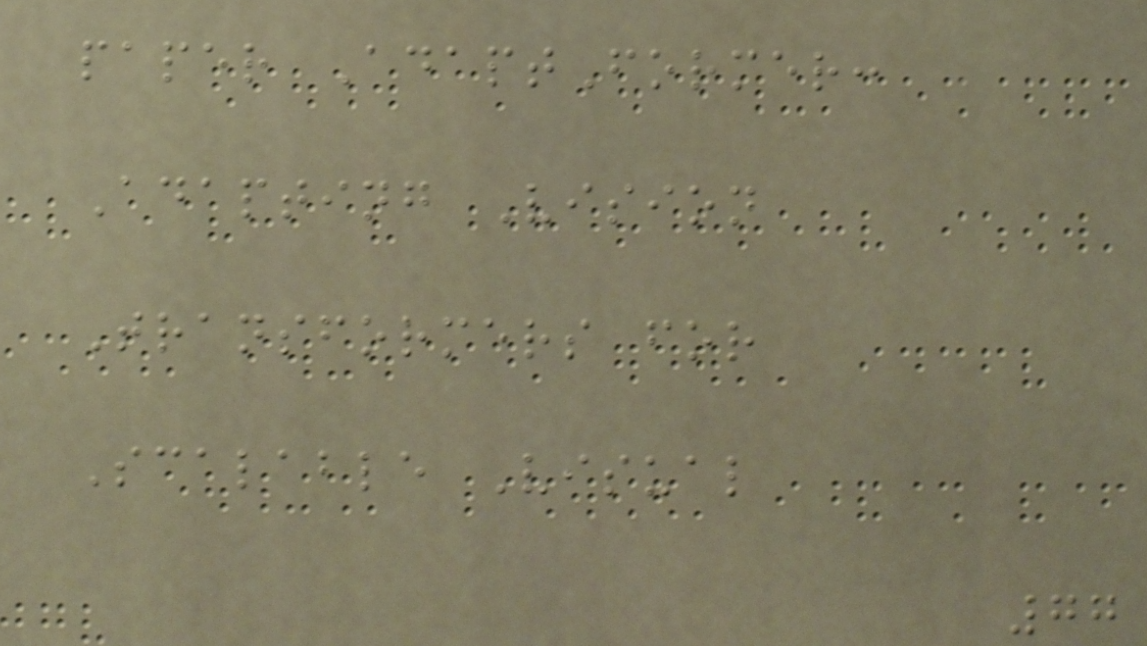paper AdaptFormer:
Adapting Vision
Transformers for
Scalable Visual
77
